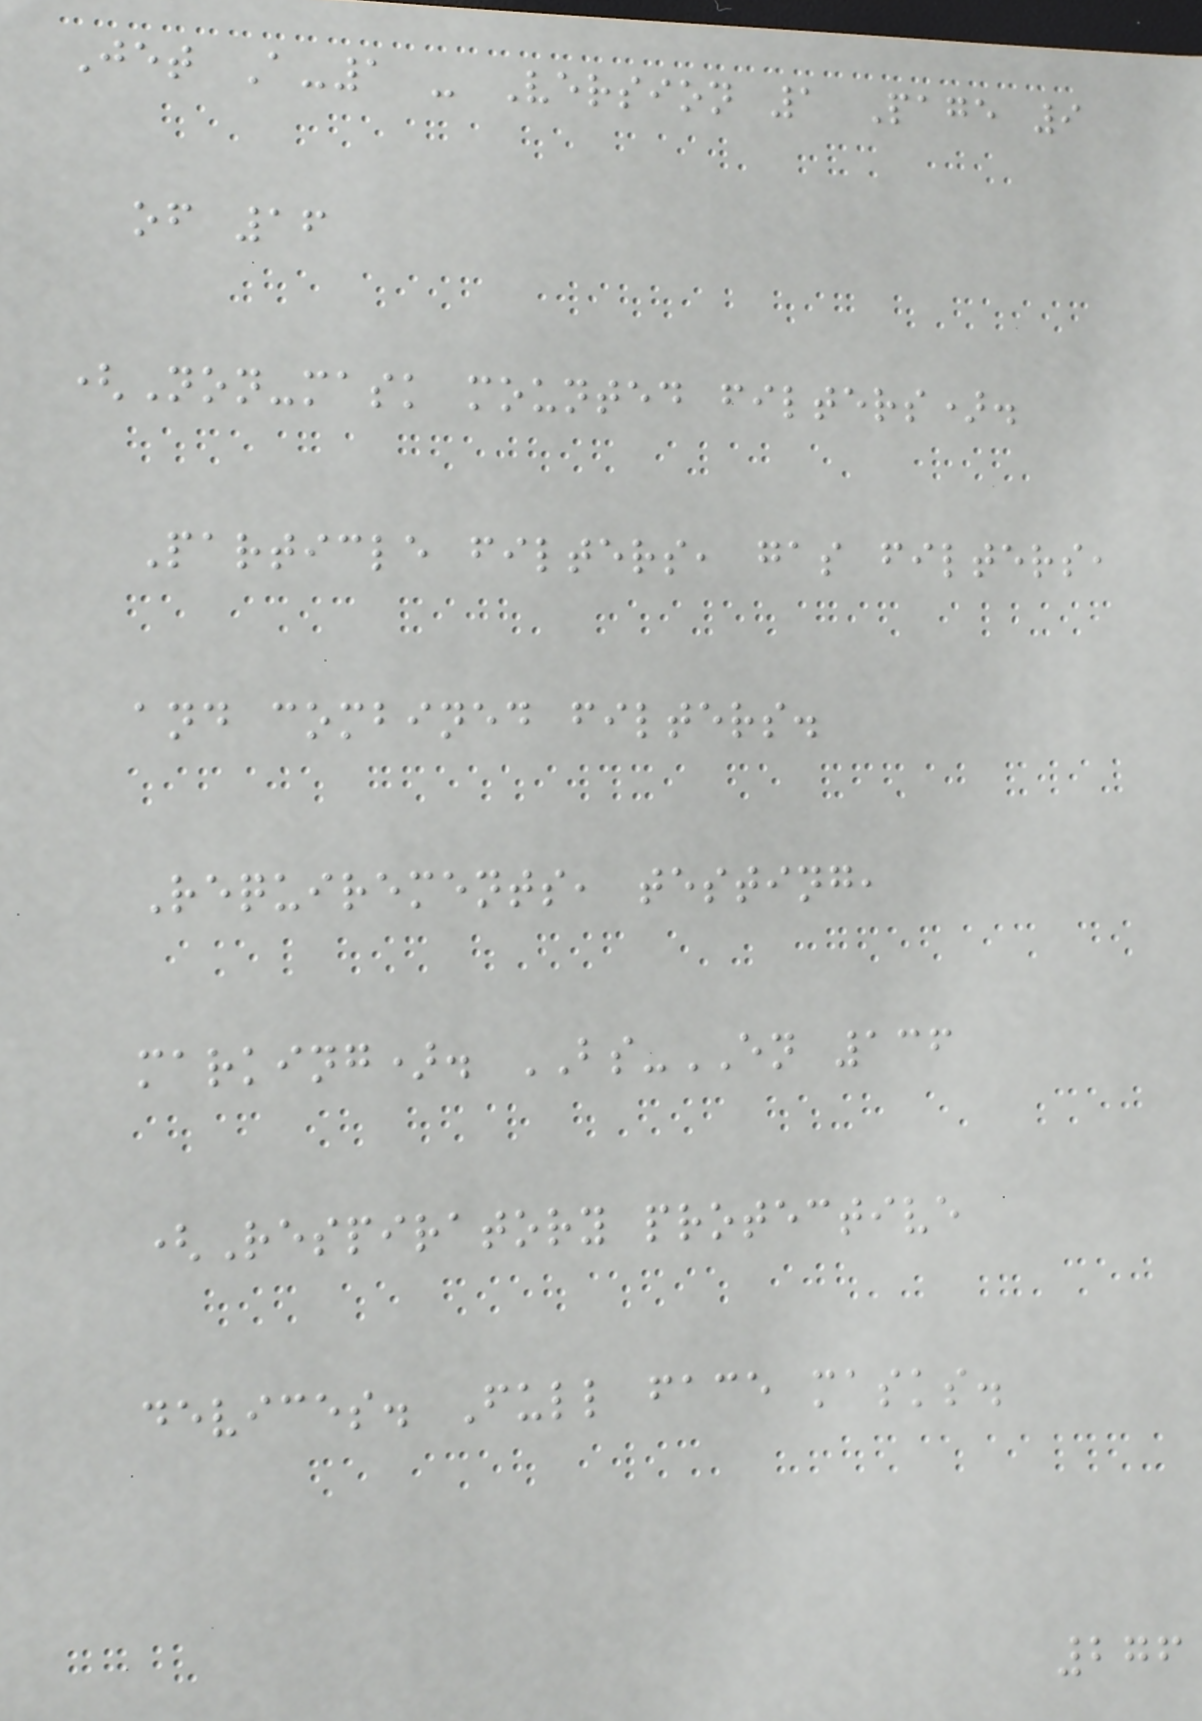Jet A-1 - Version 1 Page 9
of 16
(Non-mask mounted filters).
Particle filters, gas filters,
and combined filters.
Requirements, testing,
marking). BS-EN 136
(Respiratory protective
devices. Full face masks.
276
